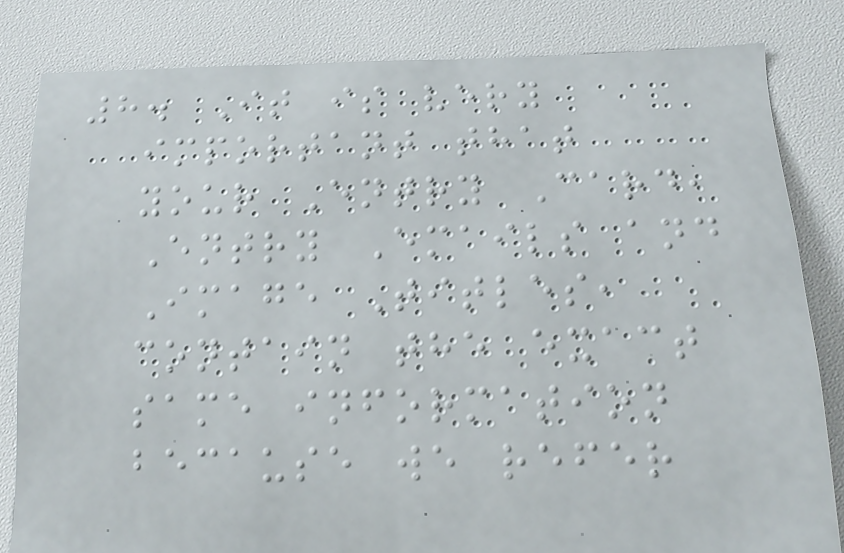8. It is very
important that
your Entry Card,
Entry Emails and
Image Titles,
contain the exact
same information
because we refer
